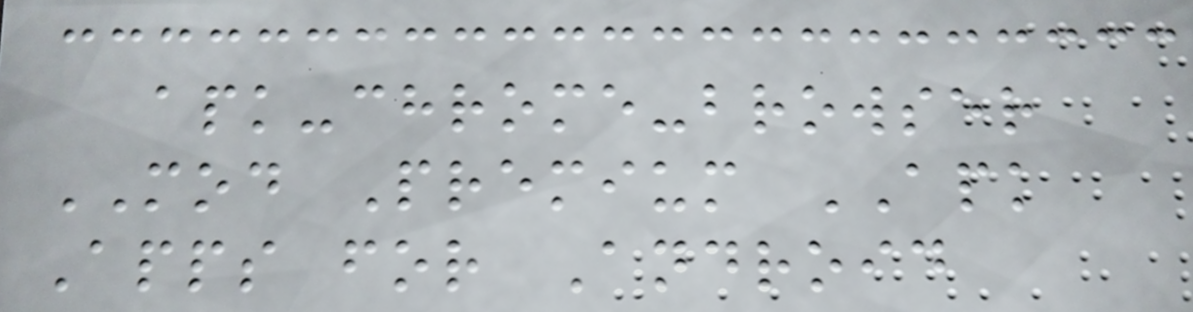apk-chrome-browser
MOD Premium APK
Apps for Android
